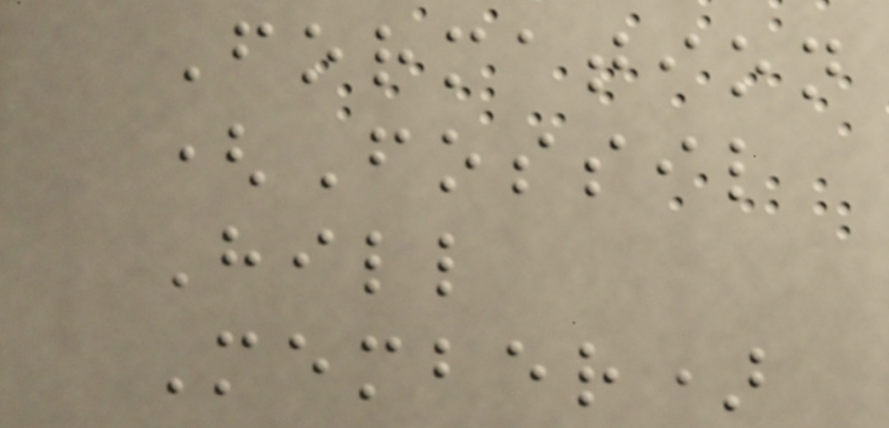Formation
(Fossil
Hill
Member)
